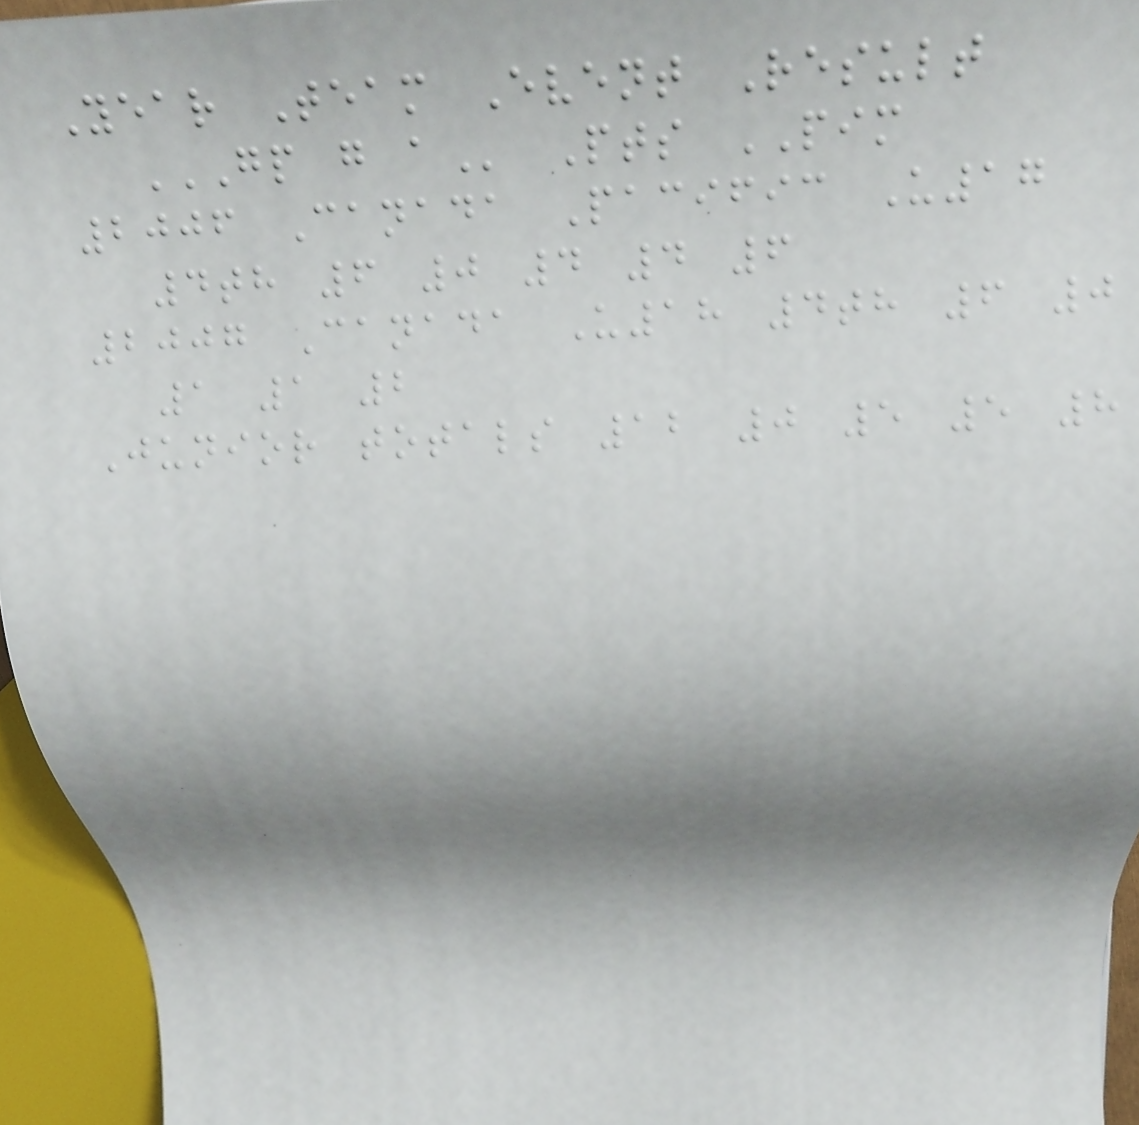Year Team Event Result
GP G A Pts PIM
2006 Canada Pacific U17
4th 6 0 4 4 6
2007 Canada U18 4th 6 0
1 1 2
Junior totals 12 0 5 5 8
